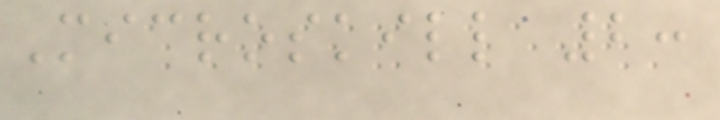Microskill 2:
